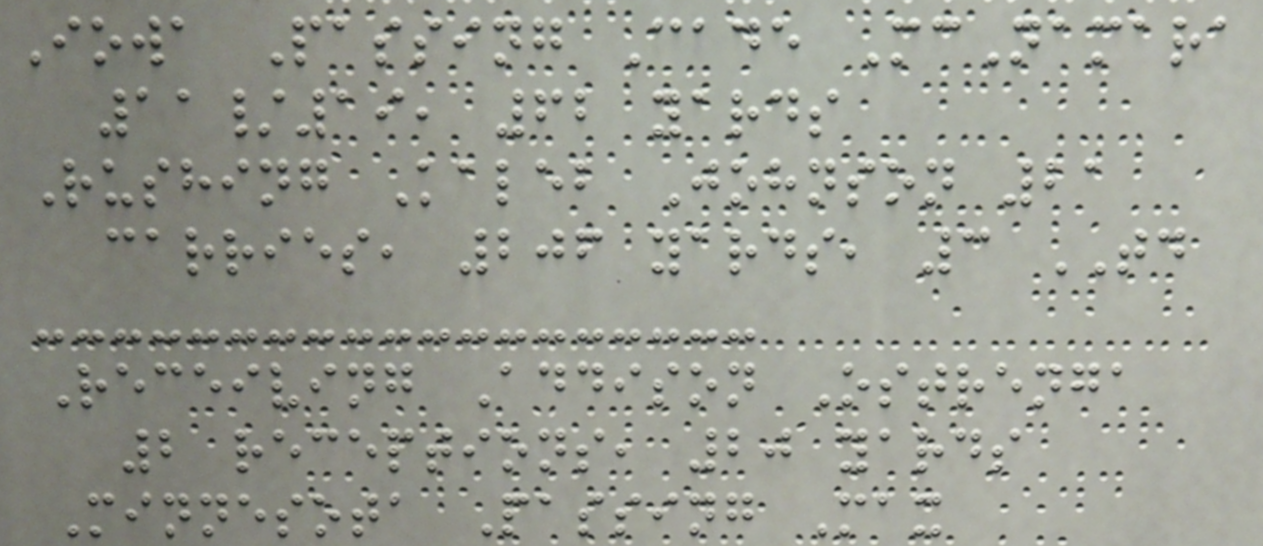Iowa Passing Cade McNamara
11/19, 62 yards
Rushing Kaleb Johnson 21
carries, 206 yards, 3 TD
Receiving Addison Ostrenga
2 receptions, 20 yards
Minnesota Passing Max
